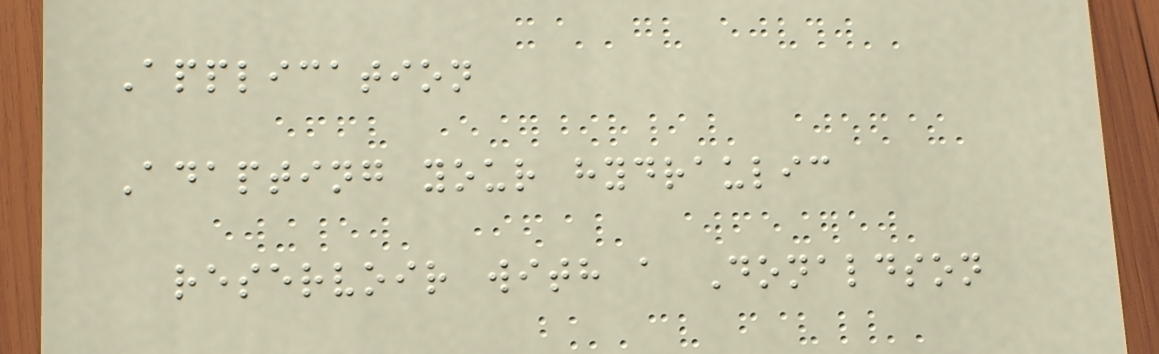Application
Adapting your hydraulic
reservoir with a Donaldson
